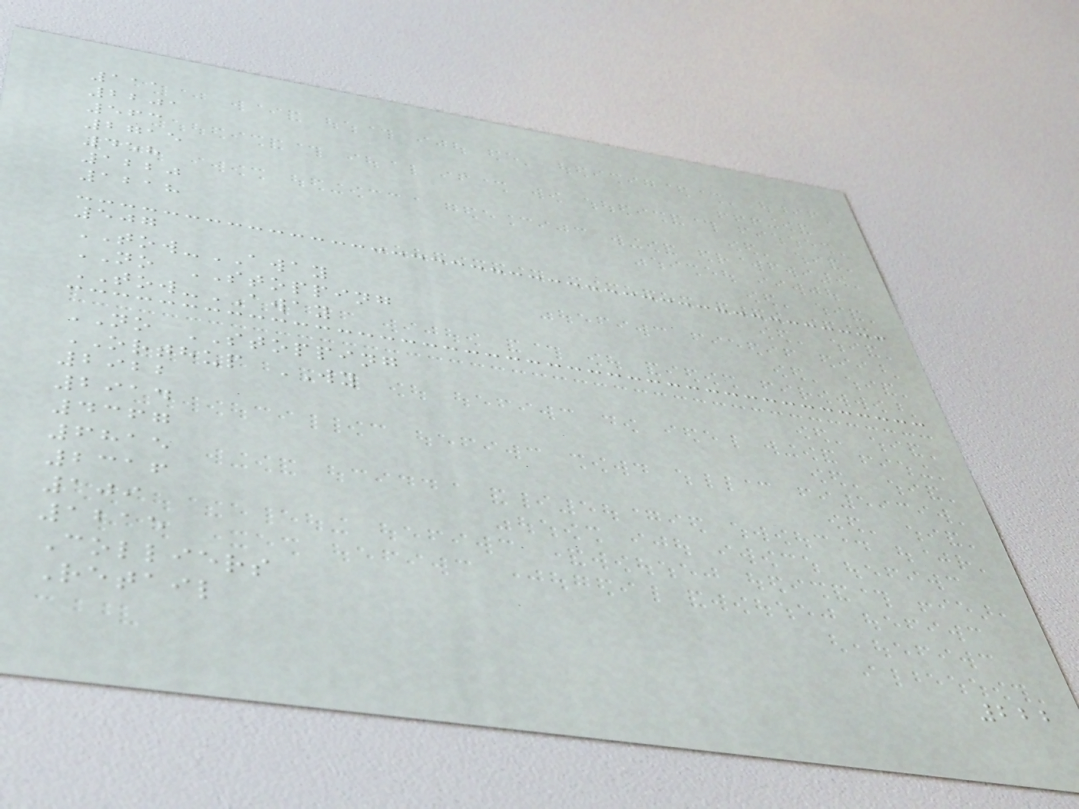111
2201
563
2715
458
1220
1218
507
TOW-AWAY
NO STOPPING
TOW-AWAY
NO STOPPING
ORTHUP WY
2922
2914
4367
6815
2316
109
1215
Colliers
Retail
222
